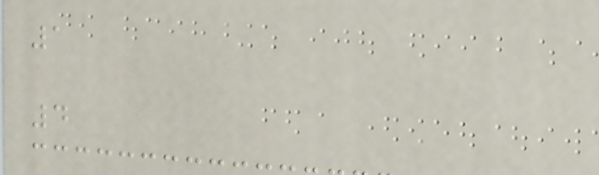1
4
